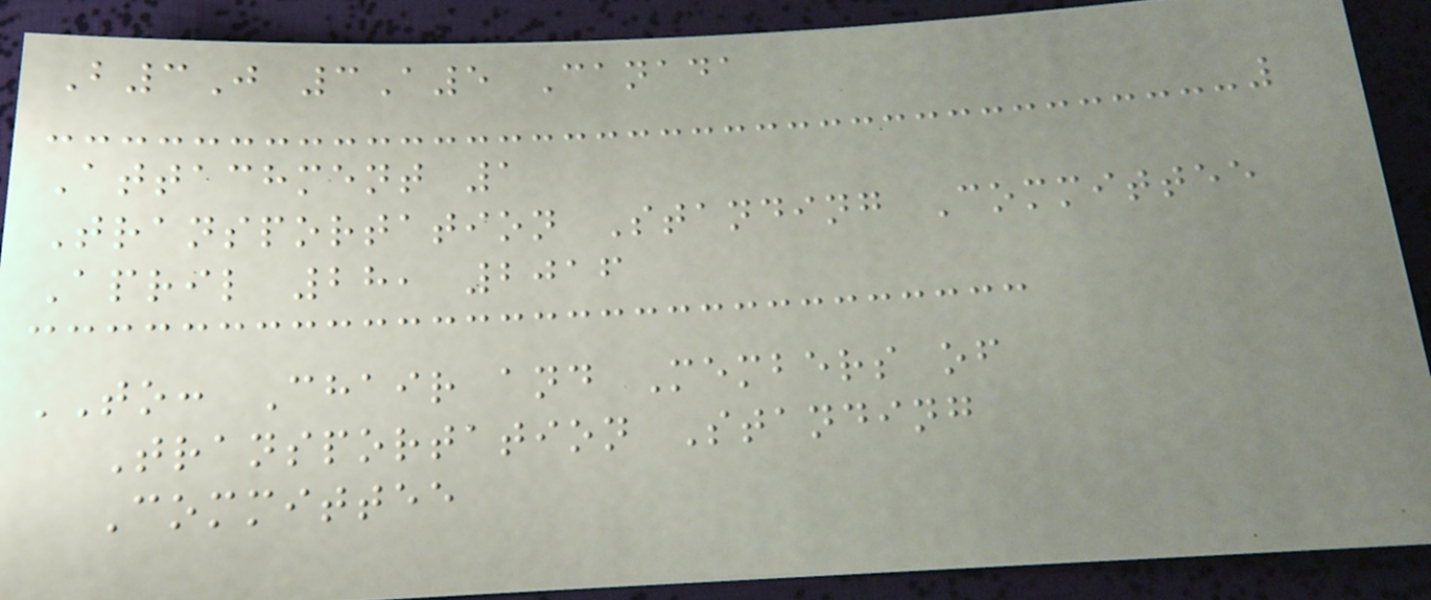B3J 3A5 Canada
Attachment 1
Transportation Standing Committee
April 28, 2016
TO: Chair and Members of
Transportation Standing
Committee
